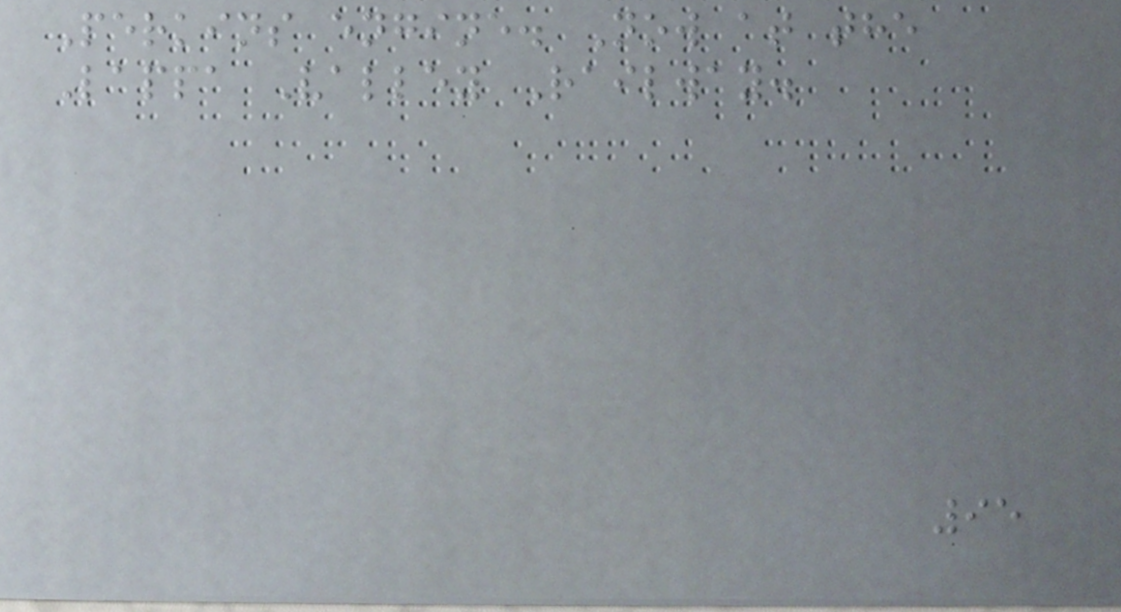Perkins engine. Now at the
Lappa Valley Railway.
95
